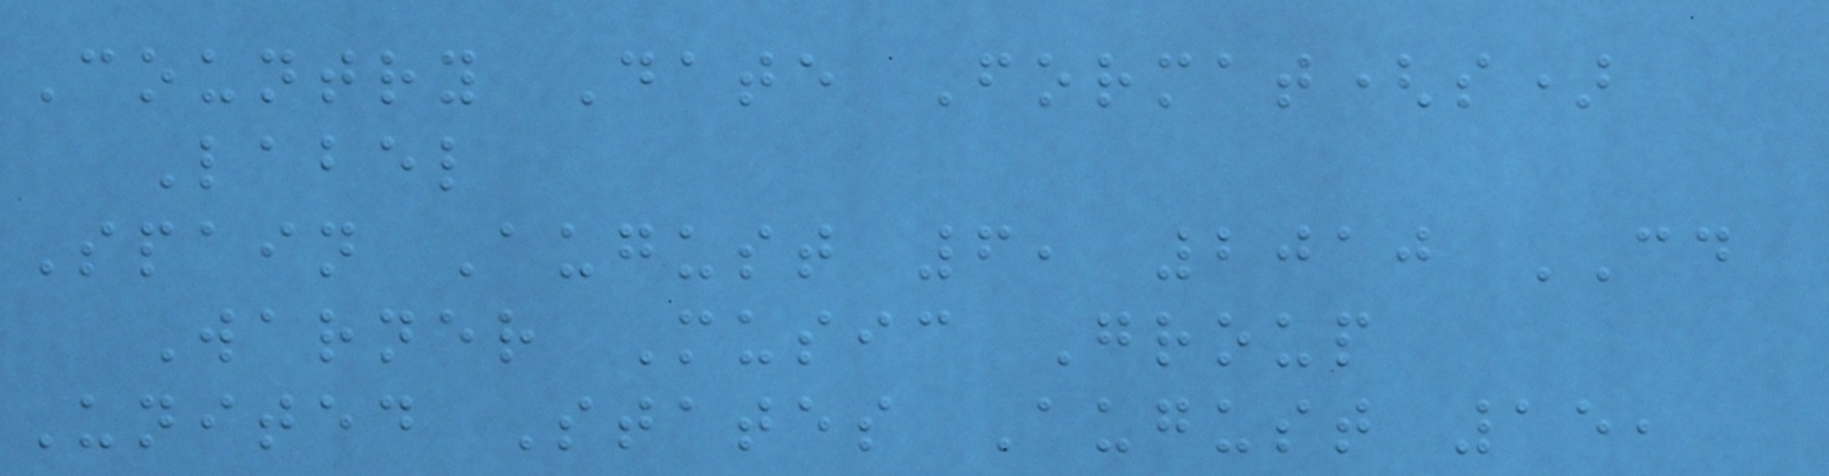Country Date Format(s)
Label
Spain August 6, 2010 CD
Warner Music Group
United States August 15,
